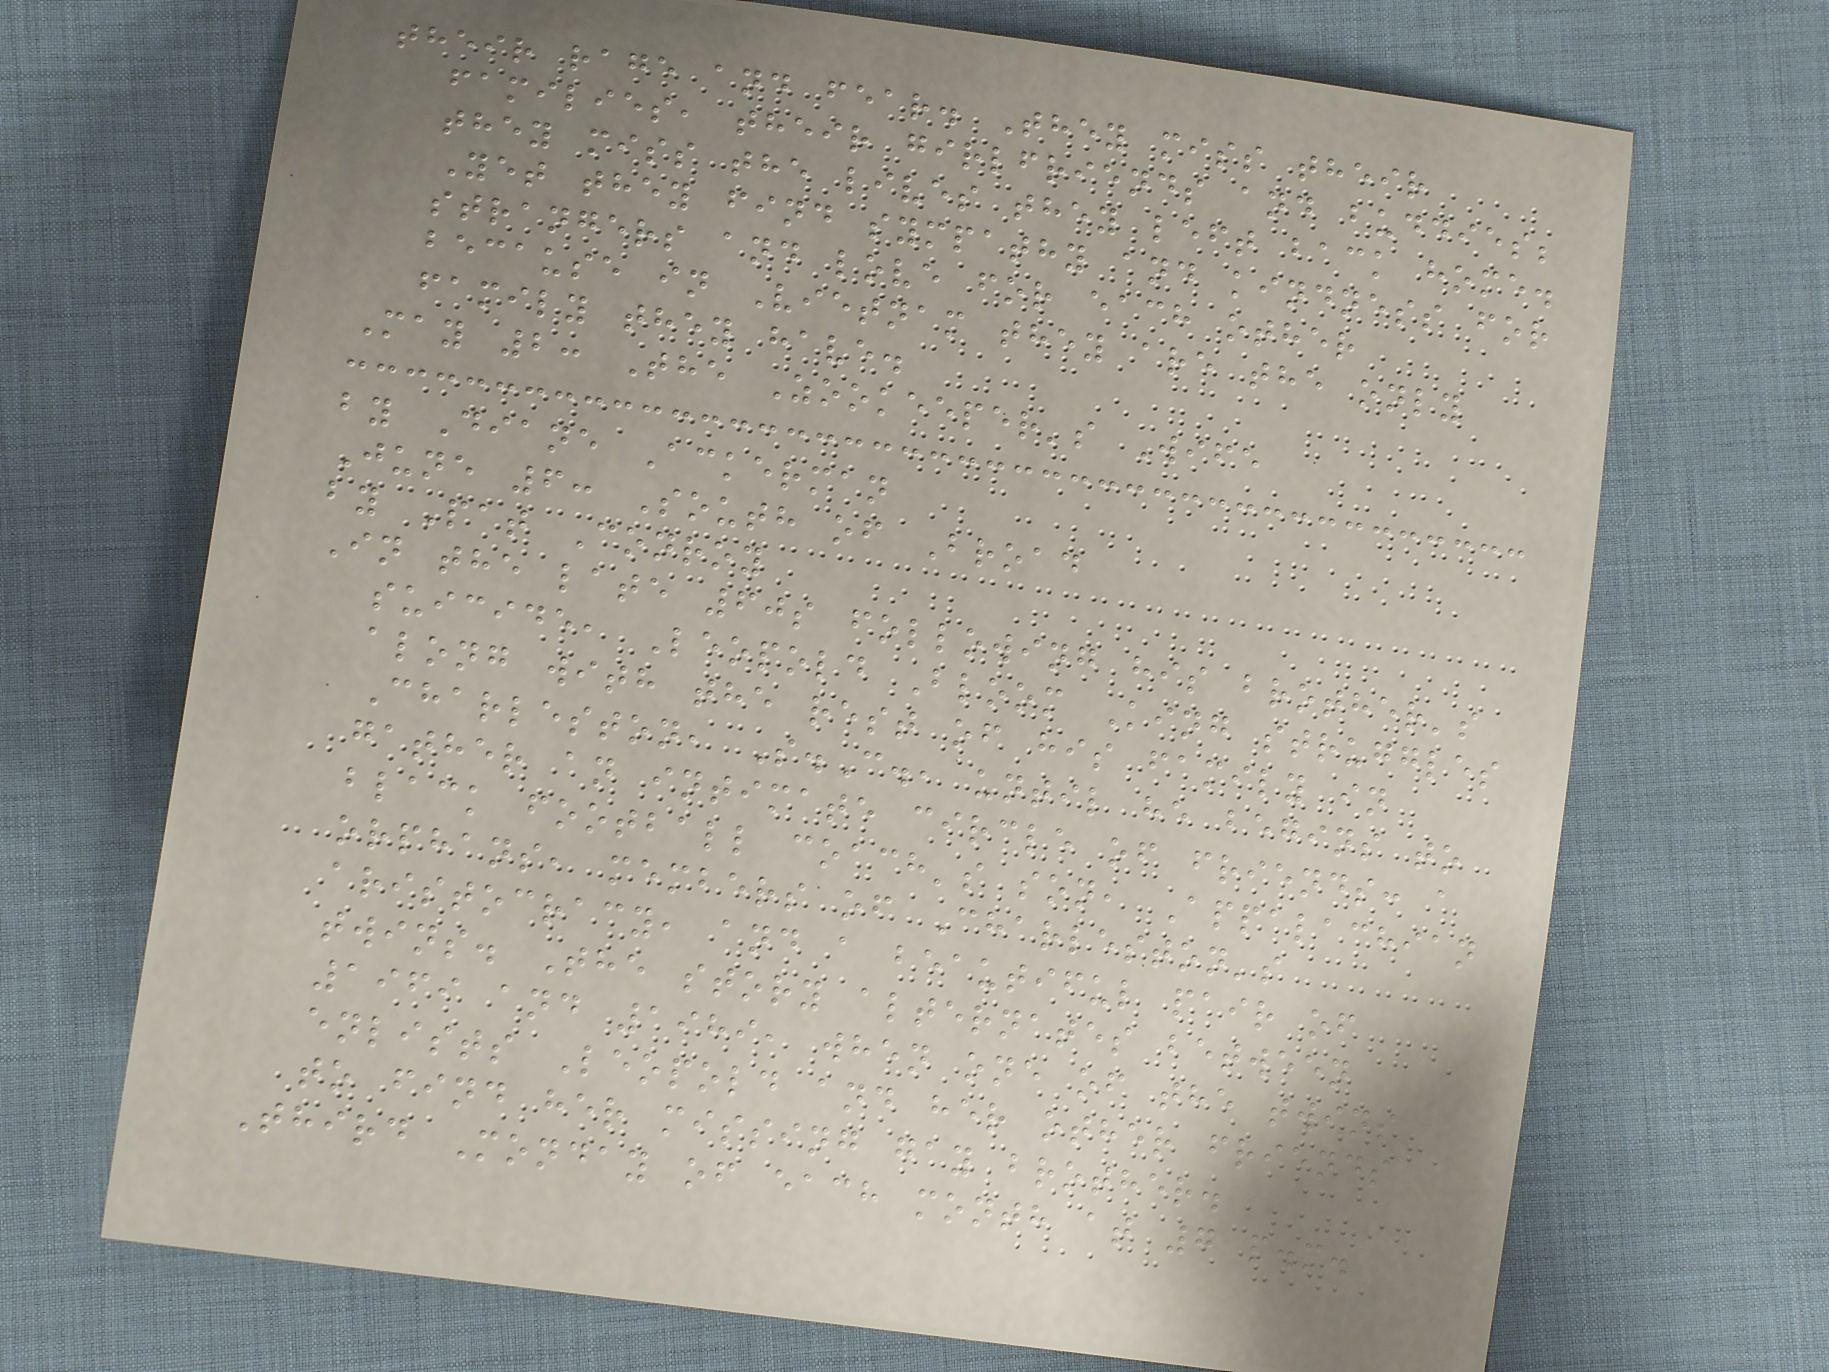their rage and fear. They miss their
families, their girlfriends and buddies;
they miss the lives they left back home.
Yet they find sympathy and kindness for
strangers and love for each other
because in Vietnam they are the only
family they have.
May 2: The Zookeeper's Wife
by Diane Ackerman
June 6: South of Broad
by Pat Conroy
In the late 60s following his brother's
suicide, Leopold Bloom King struggles
along with the rest of his family in
Charleston, S.C., until he begins to
gather an intimate circle of friends: a
black football coach's son, Appalachian
orphans, members of Charleston's
aristocracy, and a beautiful pair of
twins. The story alternates between
1969 and 1989, when one of the twins
enlists Leopold and her other friends
to find her missing gay brother.
Third Monday of each month at 7 p.m.
